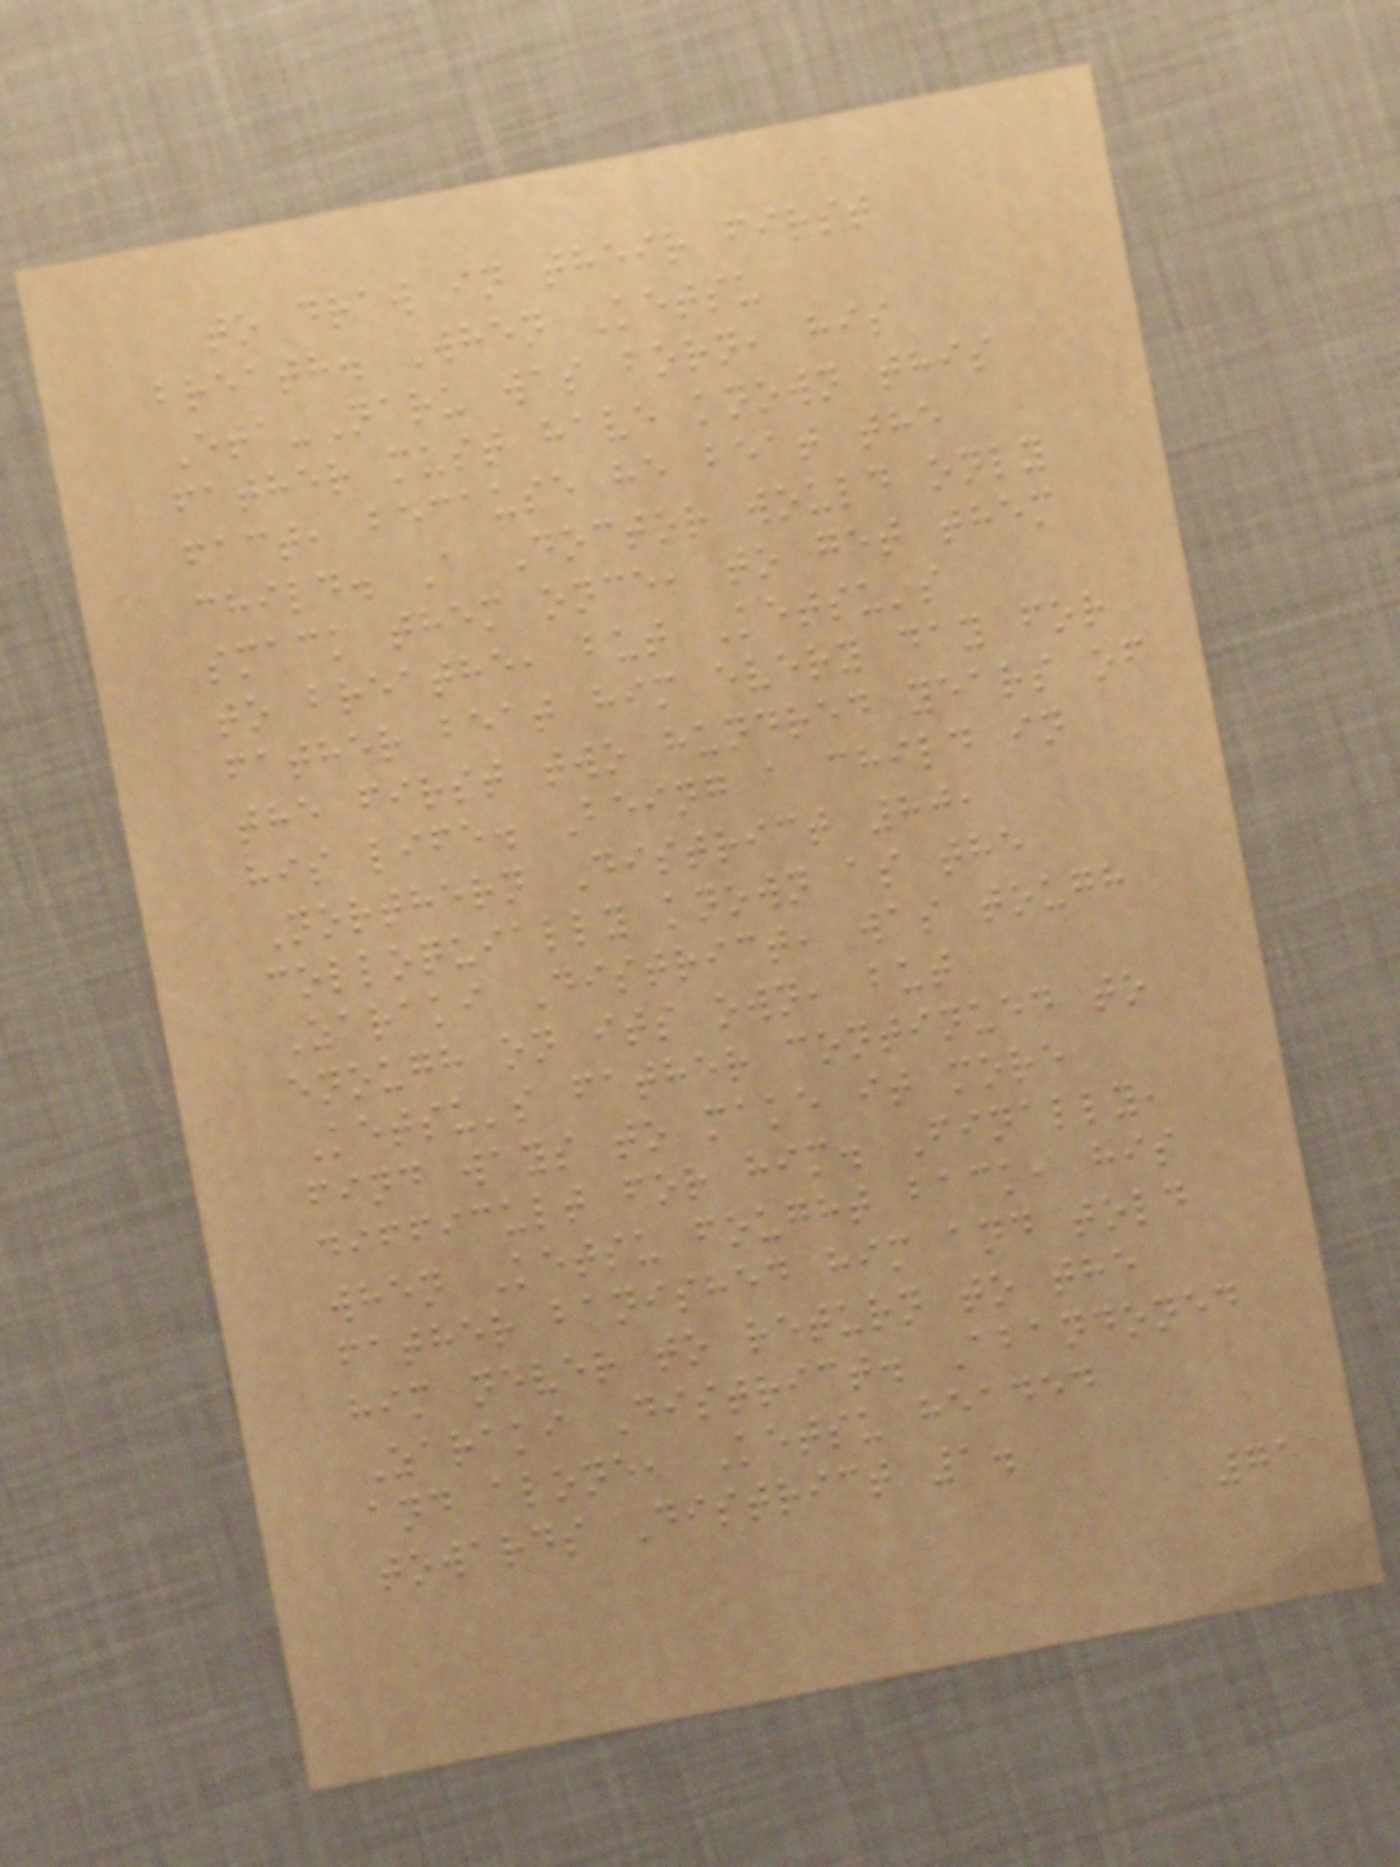to draw in their first
breath. When Ketsu
Eta-Naru was born, his
father must have known this
fact, because he beat the
child. A Doctor would only
smack them once, to get them
to breathe, but Ketsu's
father beat him every day for
the first two hundred years of
his life. Being a child in
Northern District 80,
colloquially known as the
Zaraki District, was tough
enough on its own, but
Ketsu's father continued to
find ways to make it more
difficult for him. Finally,
when Ketsu fought back, his
father banished him and told
him never to return to the
Zaraki District. Abandoned
and alone, Ketsu headed
towards District 1.
71
